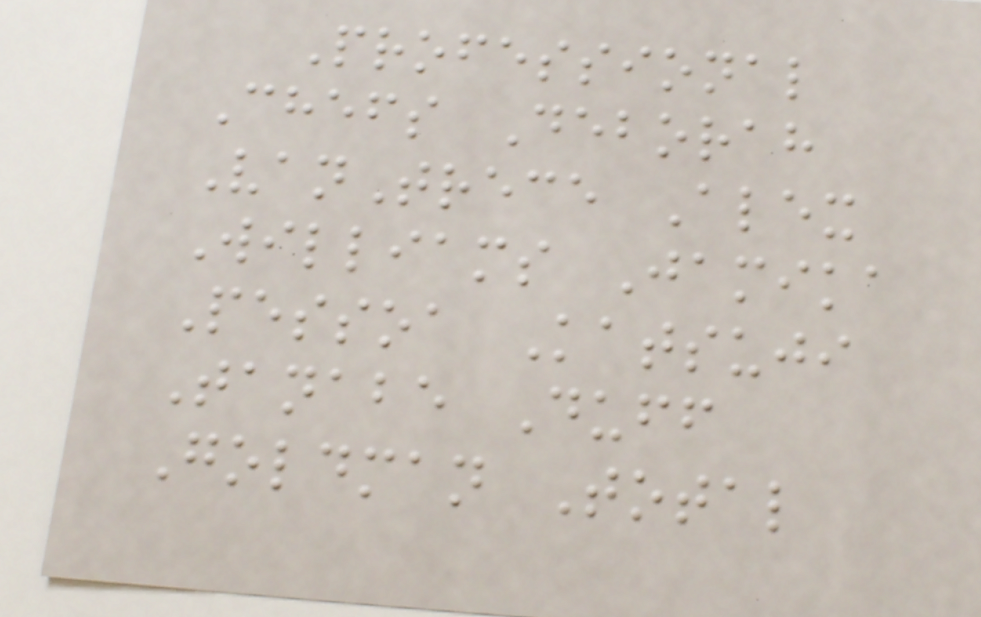Professional
Chefs Deborah
VanTrece Alex
Williams Jamika
Pessoa Katsuji
Tanabe Duff
Goldman Total
